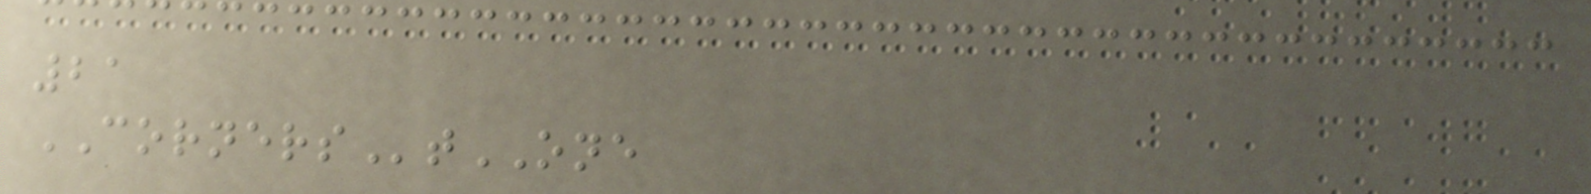21
CORNERStONE
